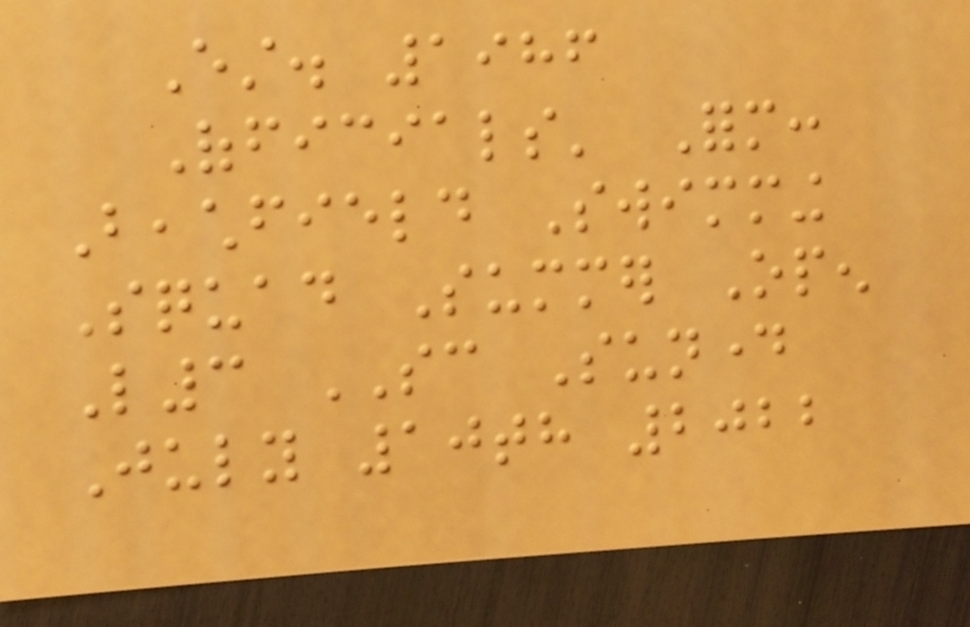Est. 1986
Officials' Form:
Beachfield Swimming
Squad Summer Open
L3 SC Sunday
July 10th 2022
